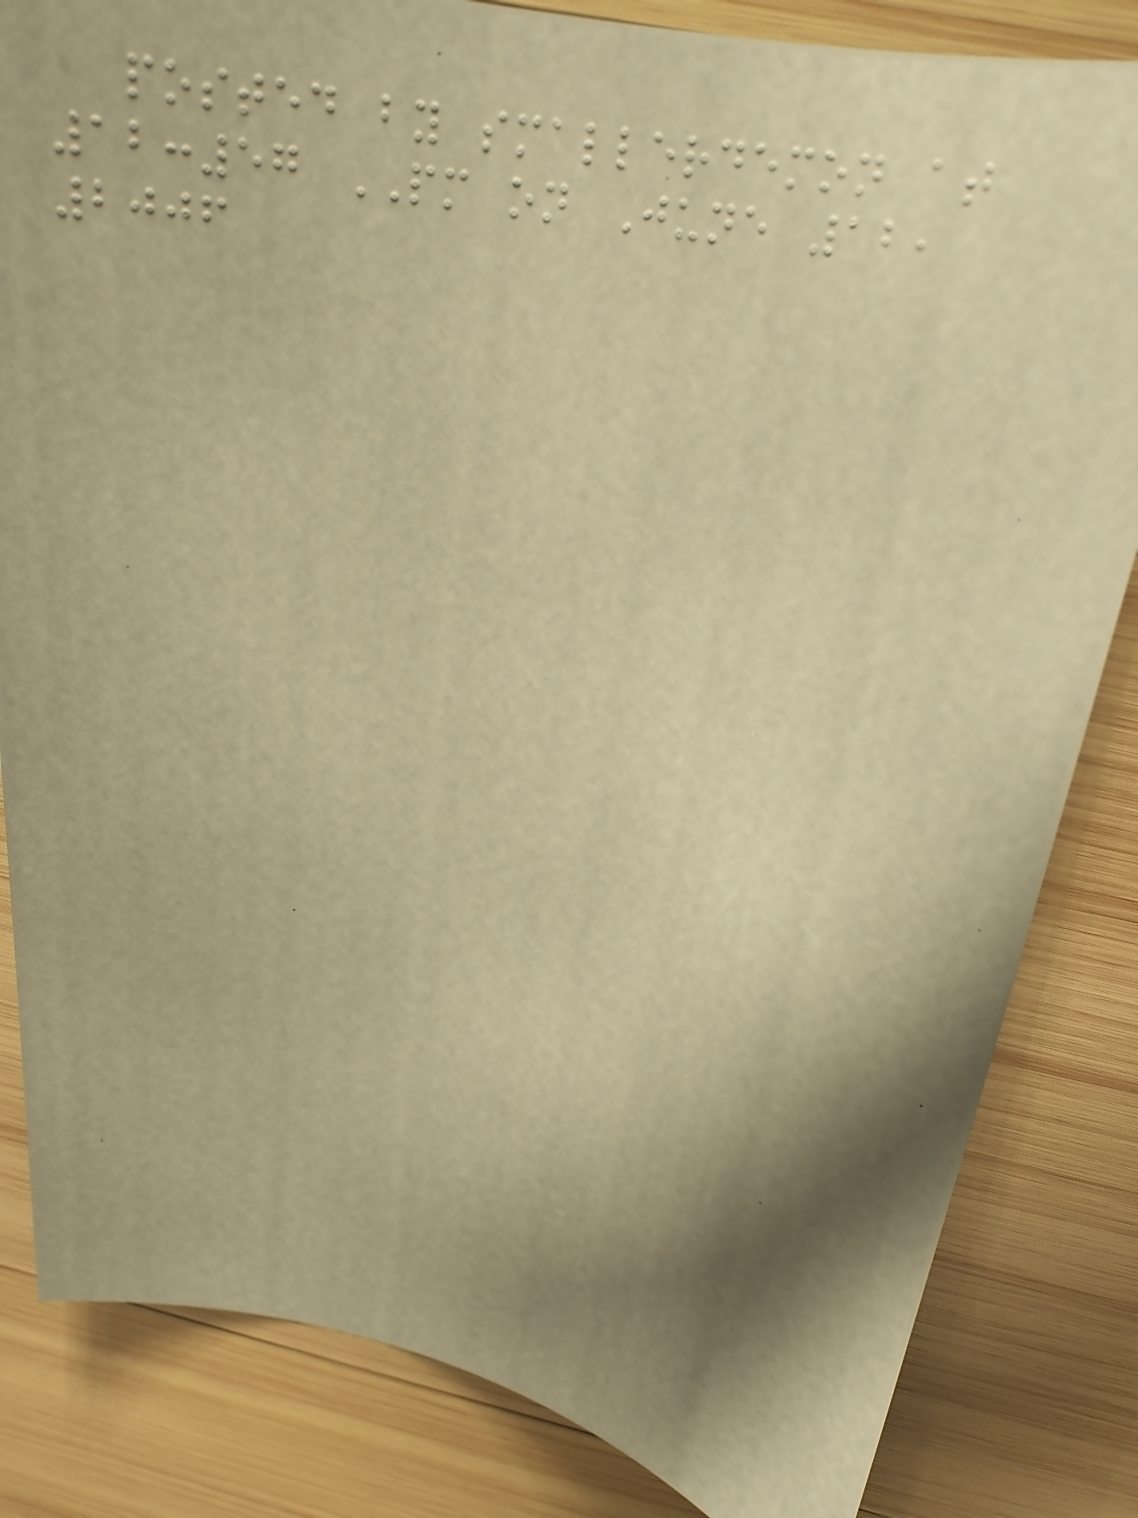posted by smallerdemon at
12:57 PM on June 12,
2006
